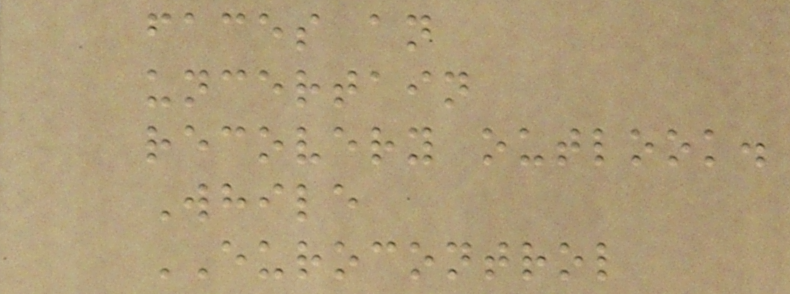faces an
uncertain
recovery outlook.
While
EUROCONTROL
